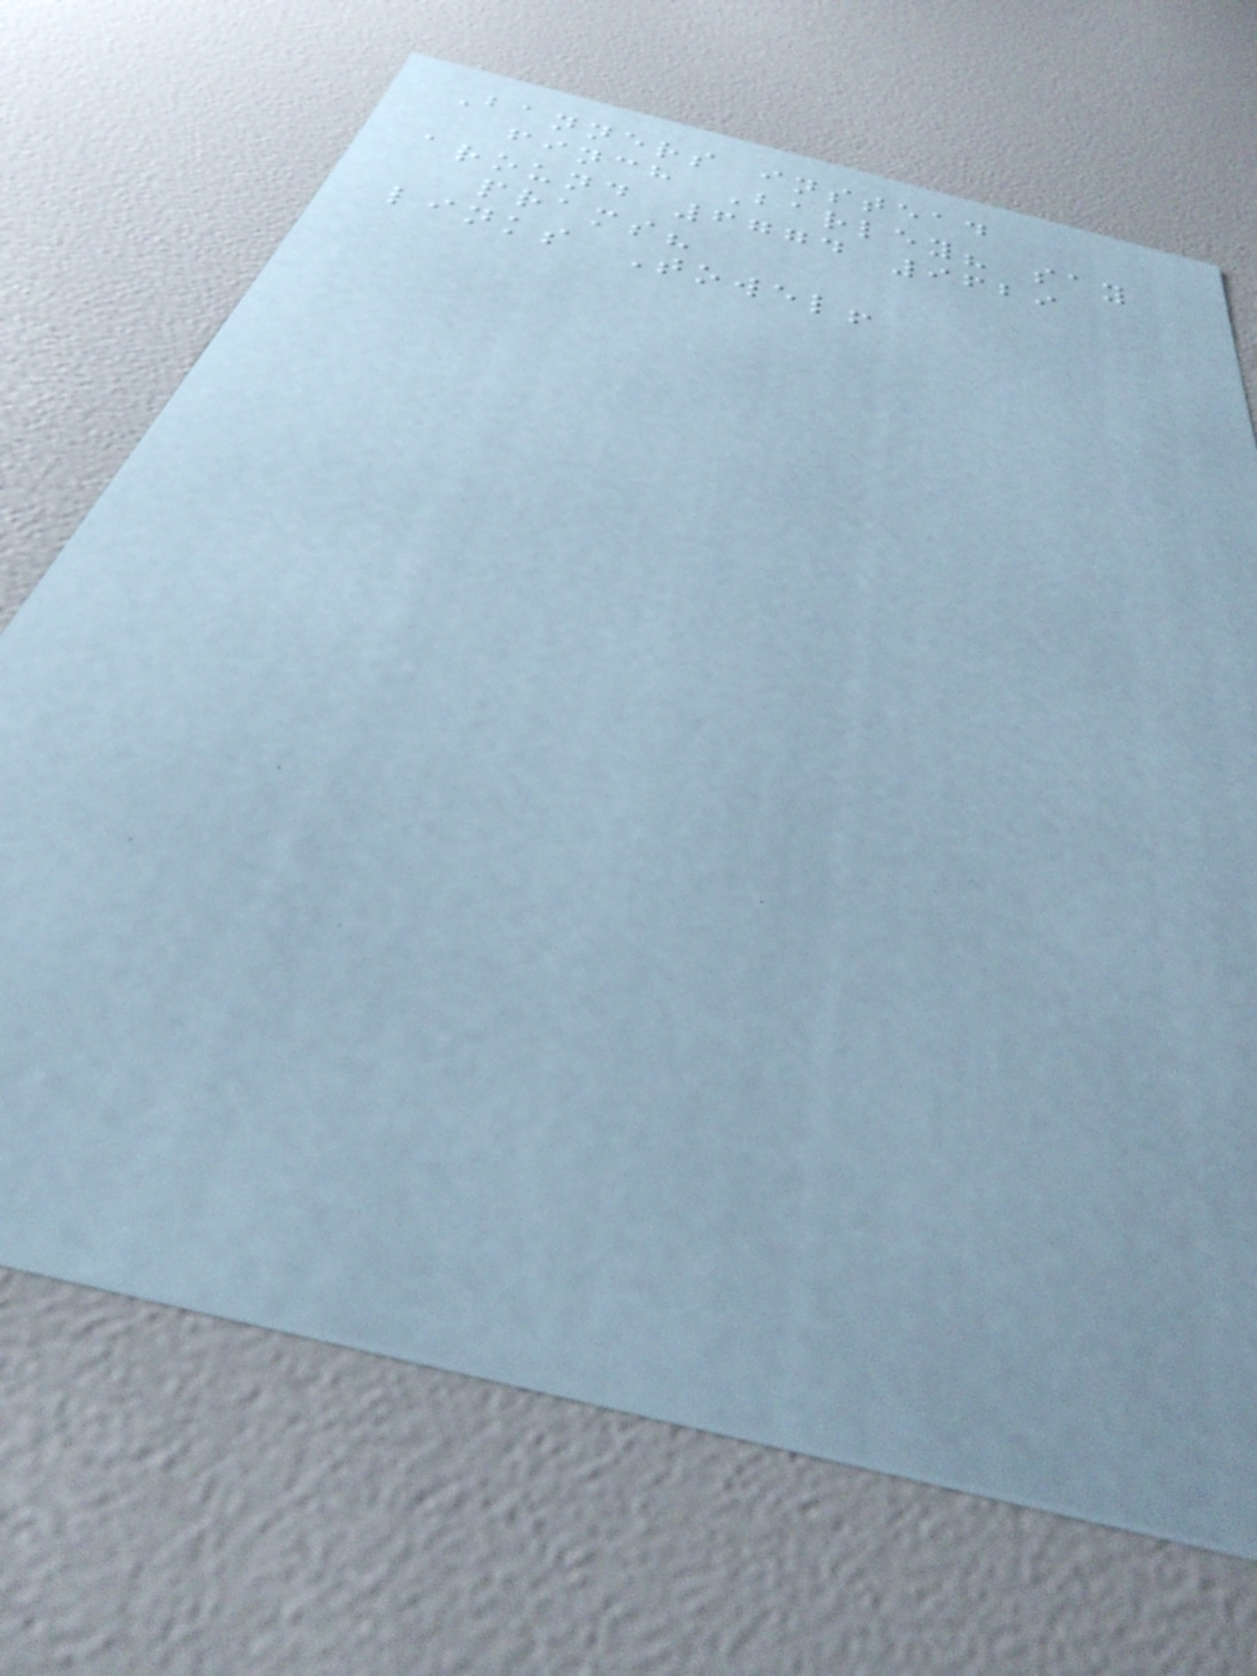Banners instead
finch Barley? say
around 6774 9629
prams?
links Towel!
